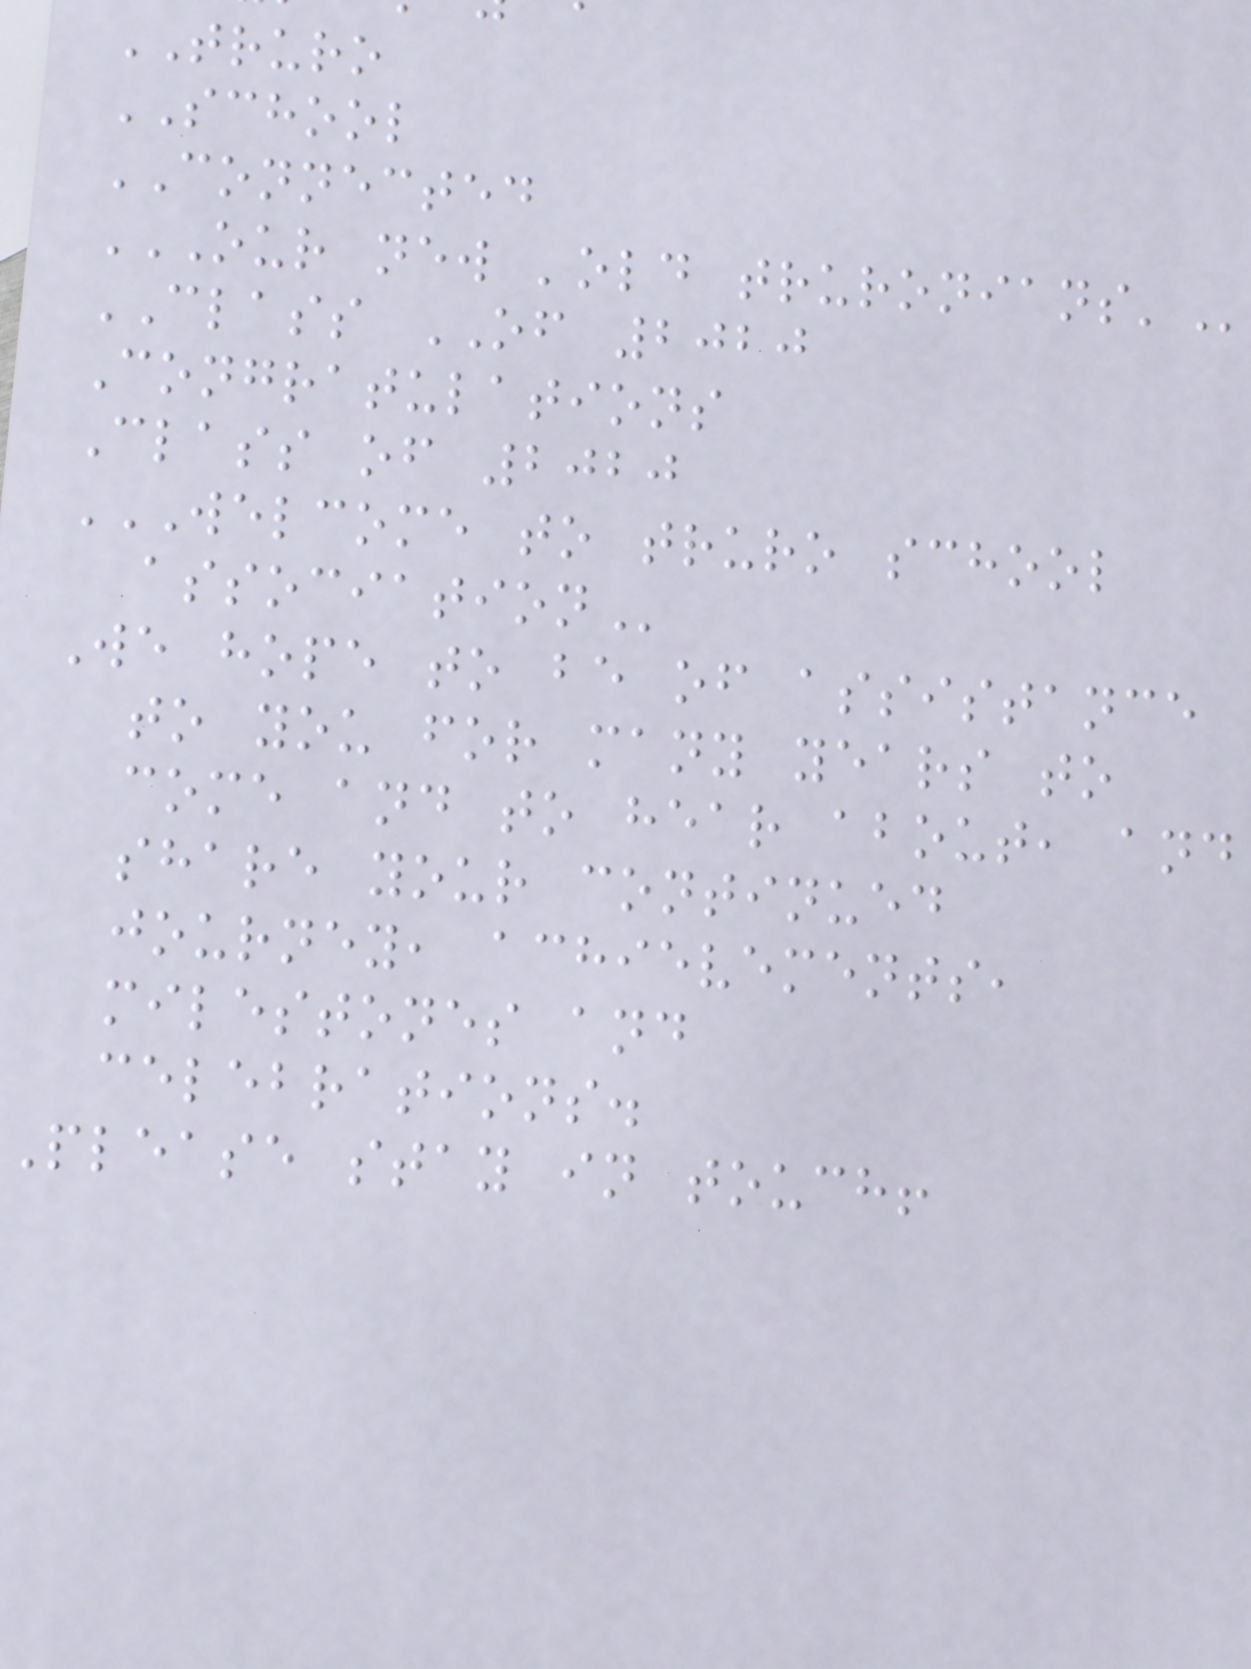TRURO
SCHOOL
CONNECTED
OUR NEW 'OLD TRURONIANS'
CLASS OF 2020
Congratulations
Class of 2020
WELCOME TO TRURO SCHOOL
We hope to be of assistance
to you for many years to
come and to hear about, and
share your continued
journey, achievements,
milestones and
celebrations.
Please stay in touch!
